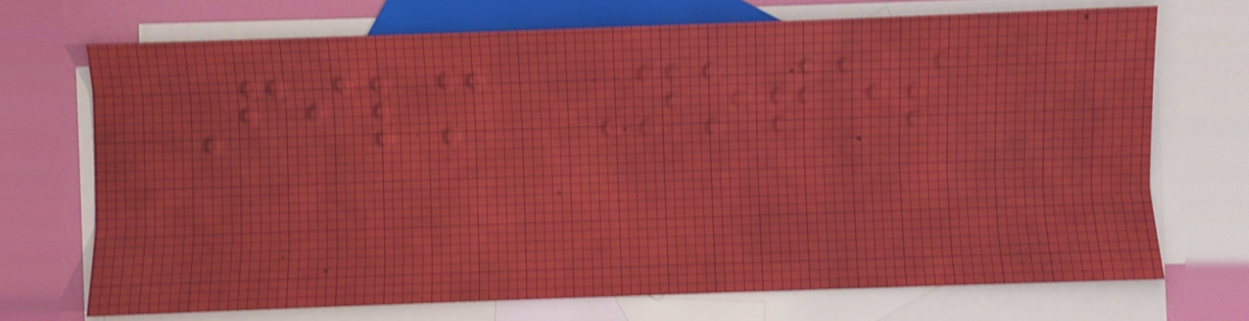Film Notes
